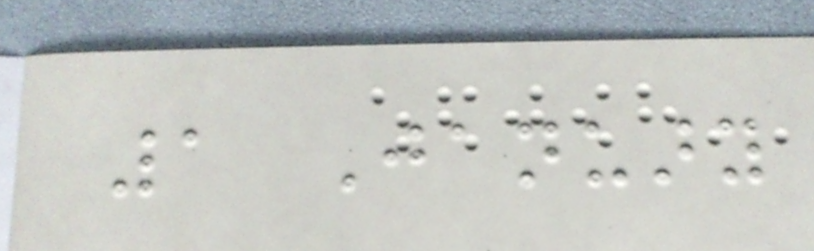1 January
